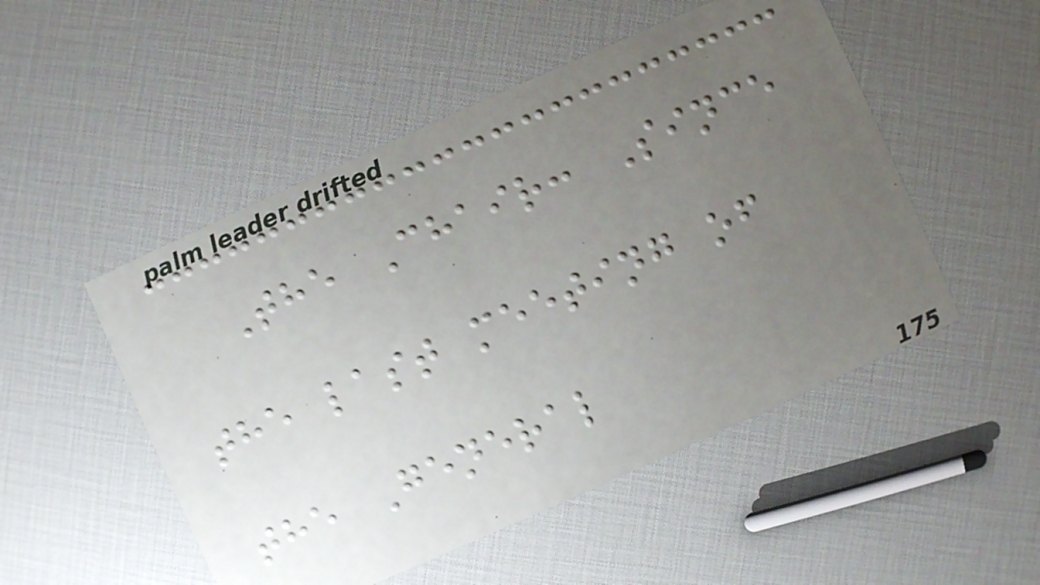The Chair: Since
the last meeting of
the General
